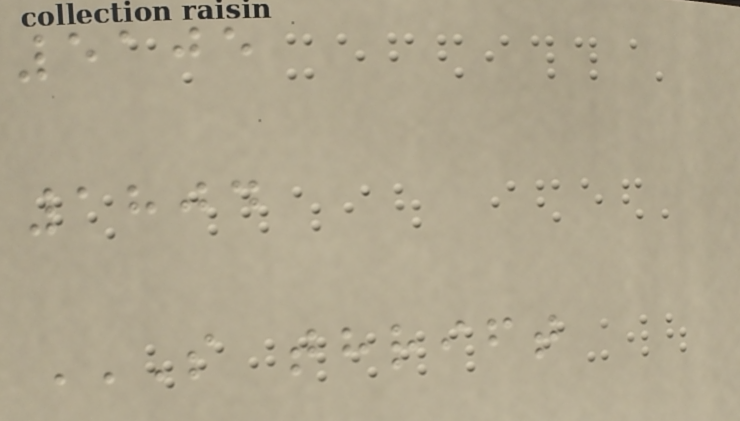5105
1804
S THRIFT
